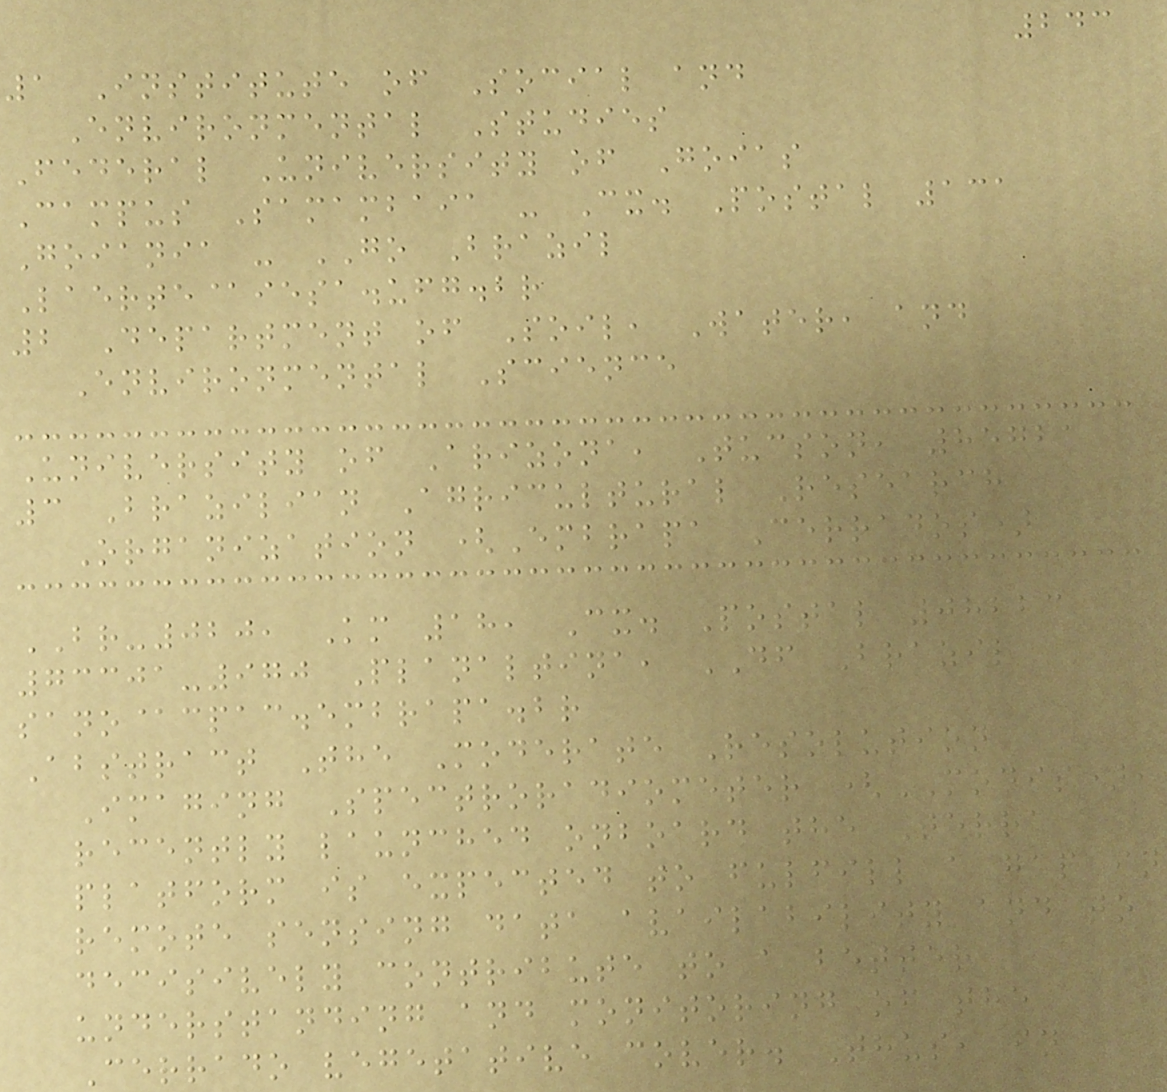243
1 Institute of Social and
Environmental Studies
Federal University of Goias
Campus Samambaia - Cx. Postal 131
Goiania - GO Brazil
Laerte@iesa.ufg.br
2 Department of Soil, Water, and
Environmental Science
University of Arizona, Tucson, 85721
3 Brazilian Agricultural Research
Organization (Embrapa Cerrados)
BR-020, Km 18, Cx. Postal 08223
73301-970 Planaltina, DF Brazil
sano@cpac.embrapa.br
Abstract The Moderate Resolution
Imaging Spectroradiometer (MODIS),
recently launched onboard the Terra
platform is expected to fulfill a gap in
remote sensing data availability and to
decisively contribute to a better
understanding and monitoring of the
Cerrado vegetative cover. Thus, in
